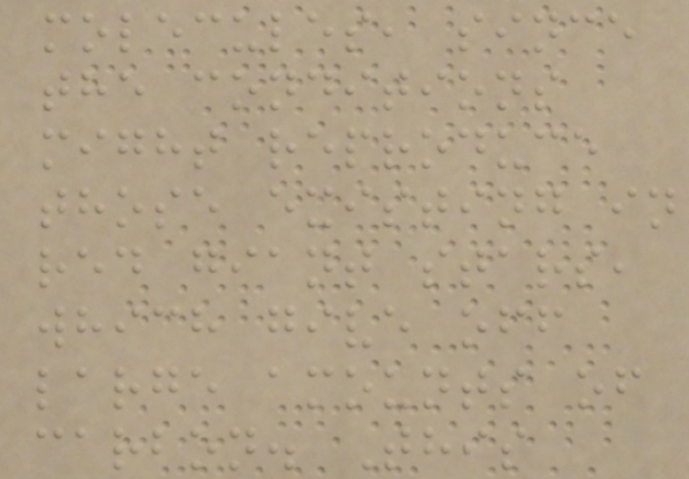molecules, since
the conditions
might reproduce
those existing in
red giant stars,
which give off
large amounts of
carbon. This
